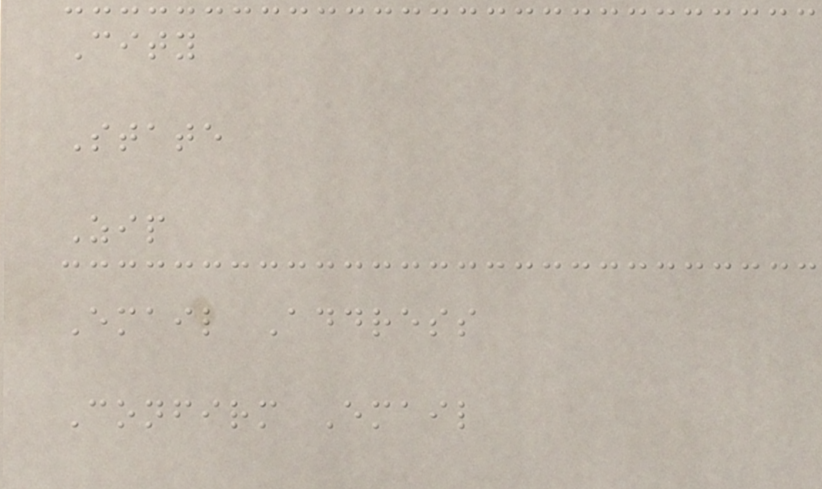City
State
Zip
Email Address
Confirm Email
